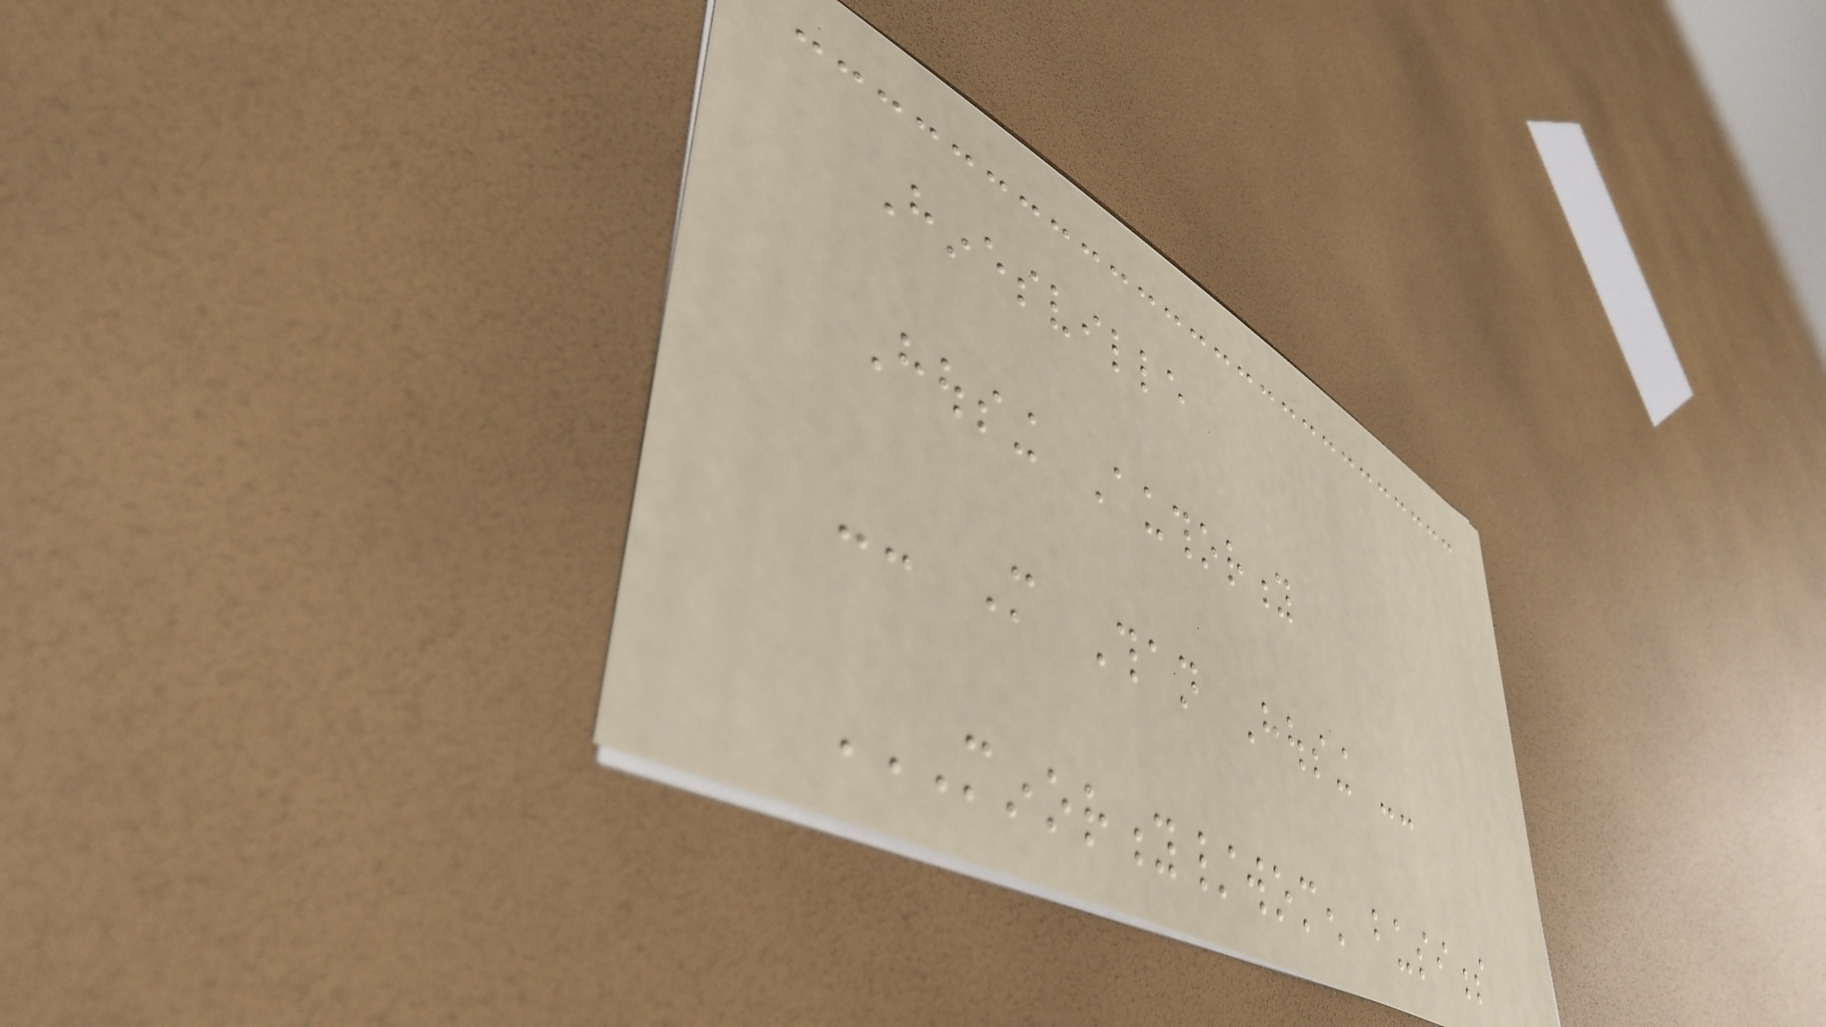Hinesville
Housing Authority
-- More Than Housing --
MINORITY/WOMEN BUSINESS
